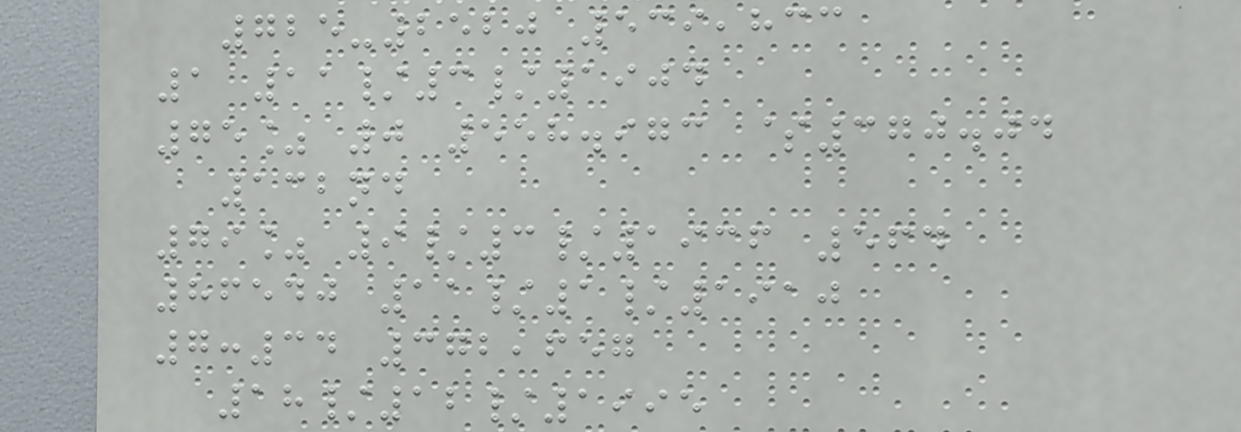725-2520 539,833
1 11/3/1904
75% 0 558.973 $370.04
132nd
79% 9/3/1936 564
86540 11/1/1910
7:34 372,657
18/12/1995
